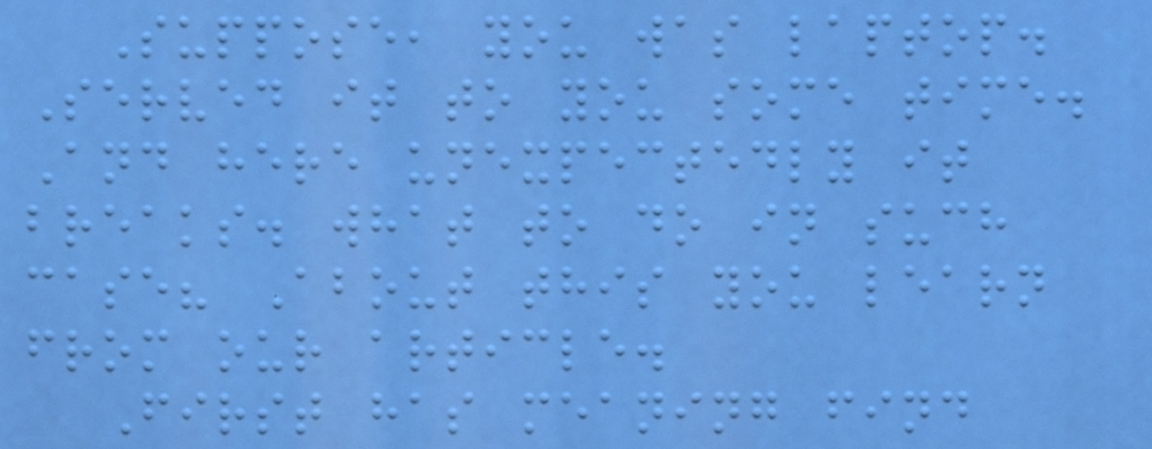Suppose, you was laptop.
Served it to you some time.
And here unexpectedly it
breaks. what to do in such
case? About this you learn
from our article.
First has meaning find
